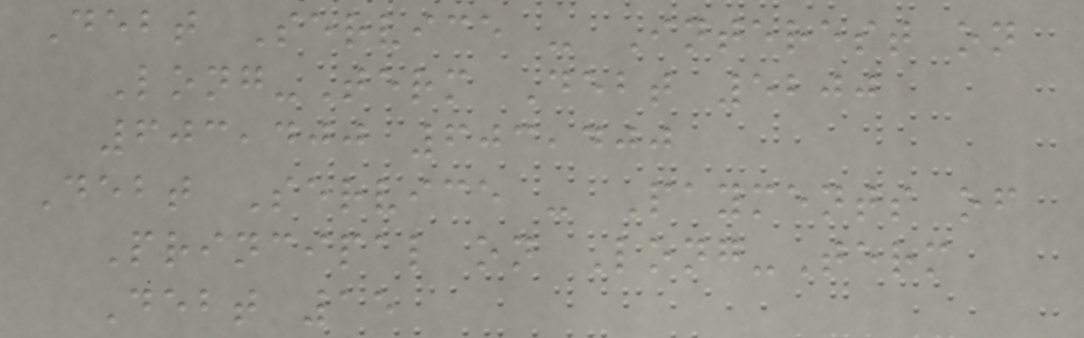Debt Service - Interest on
Long-Term Debt 5200
603,400 603,400
Debt Service - Payments of
Principal on Long-Term
Debt 15
